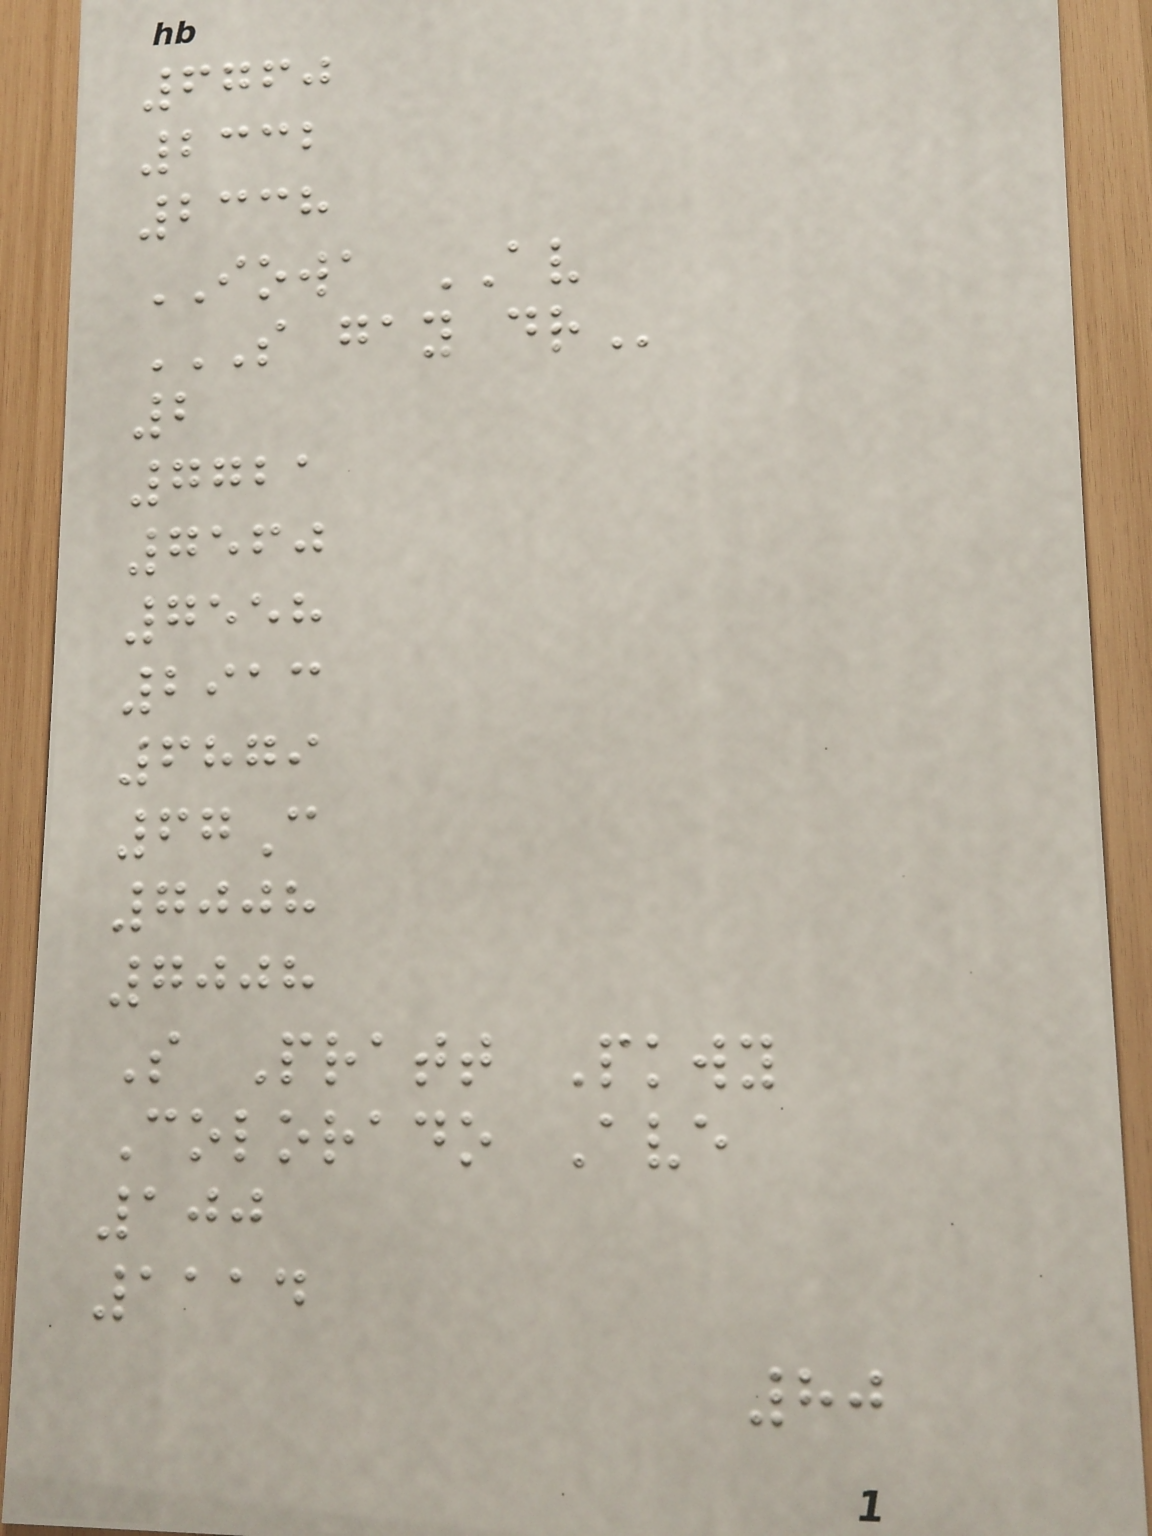6760
2332
2338
IOWA AV
S GAY DR
2
7721
7560
7558
2913
6879
67C
7008
7008
S Pratt Pkwy
Colorado Ave
100
1114
80
